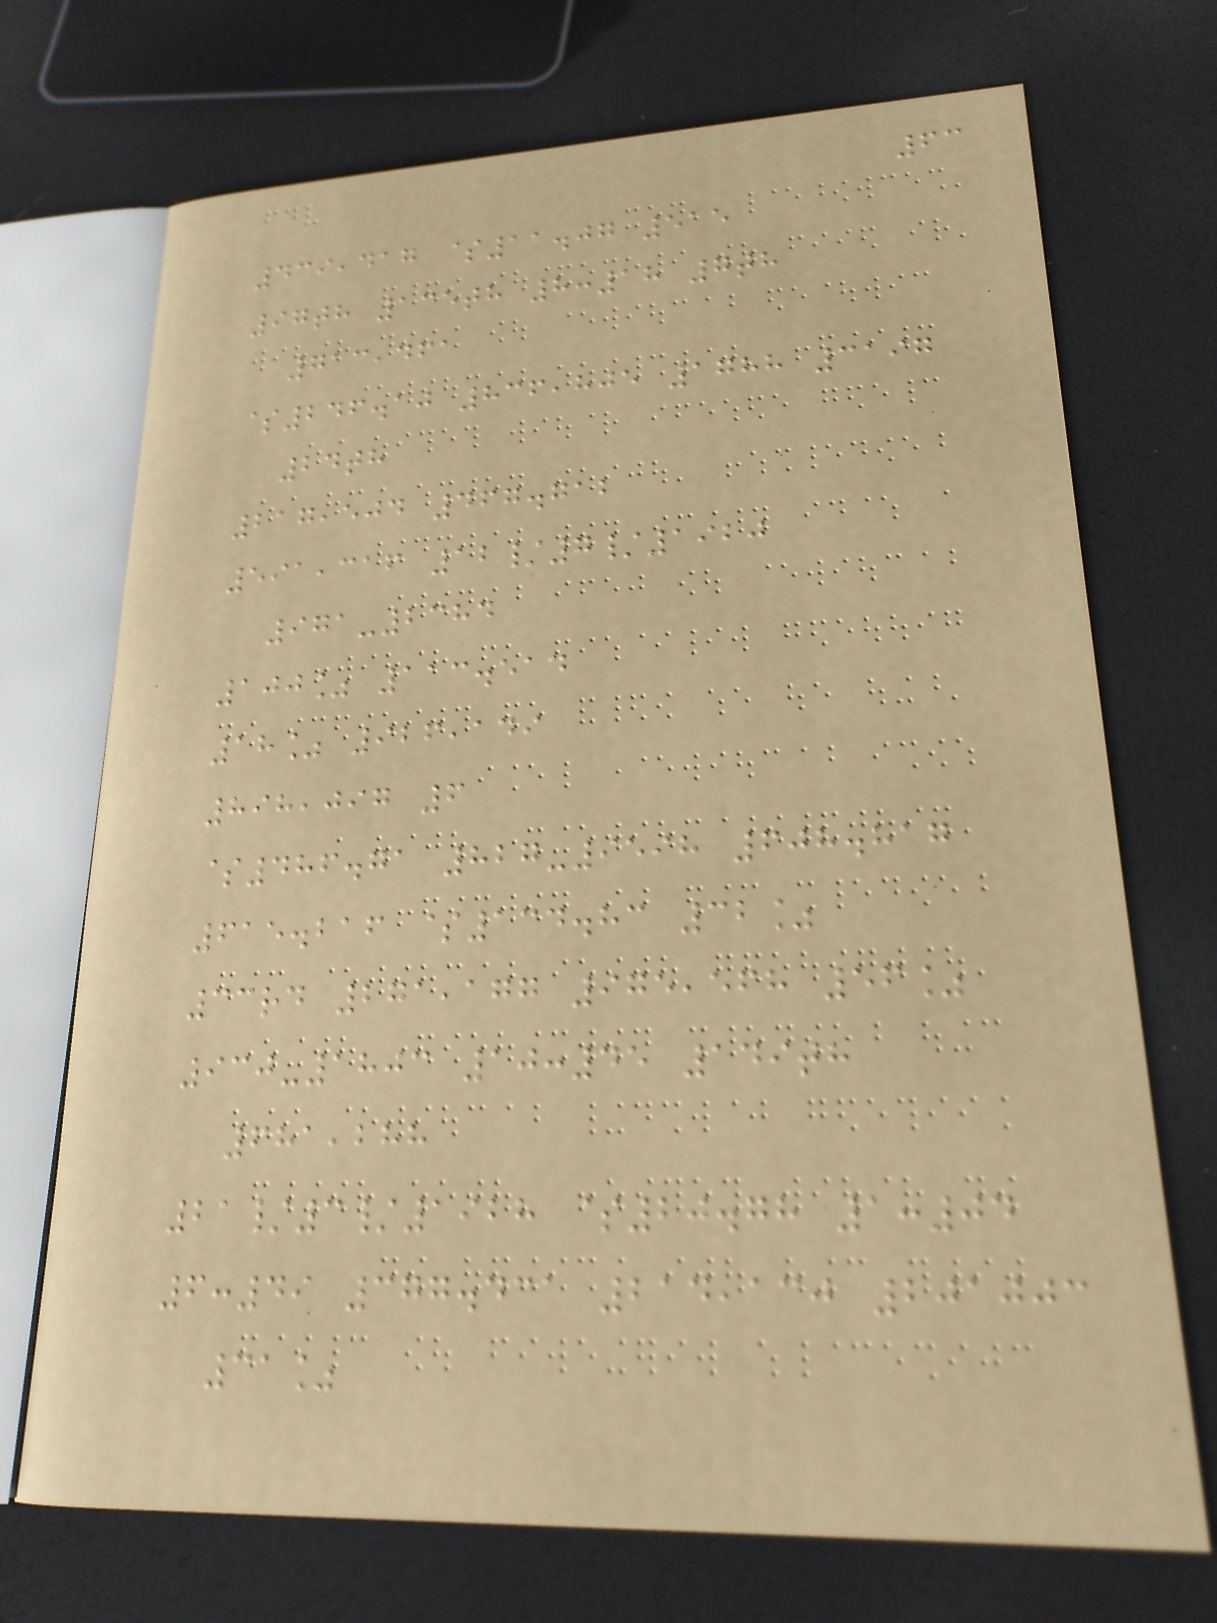63
439,417 $11.07 515
97th 135th 8:18 7th
713,461
$246.10 836,805 1788 3197
24th
217,504 467.712
591,316 12/7/1920
971-2384
100% 113.514
18% 926,149
898,097 6
$486.71 827-9598 608.817
615.216 $134.83 32%
33rd 271,177 975,568 56%
930-1803 10:45 149th
681,288
21/3/1928 $20.78 1:04
6:49 377.431 214,130 201003
31%
